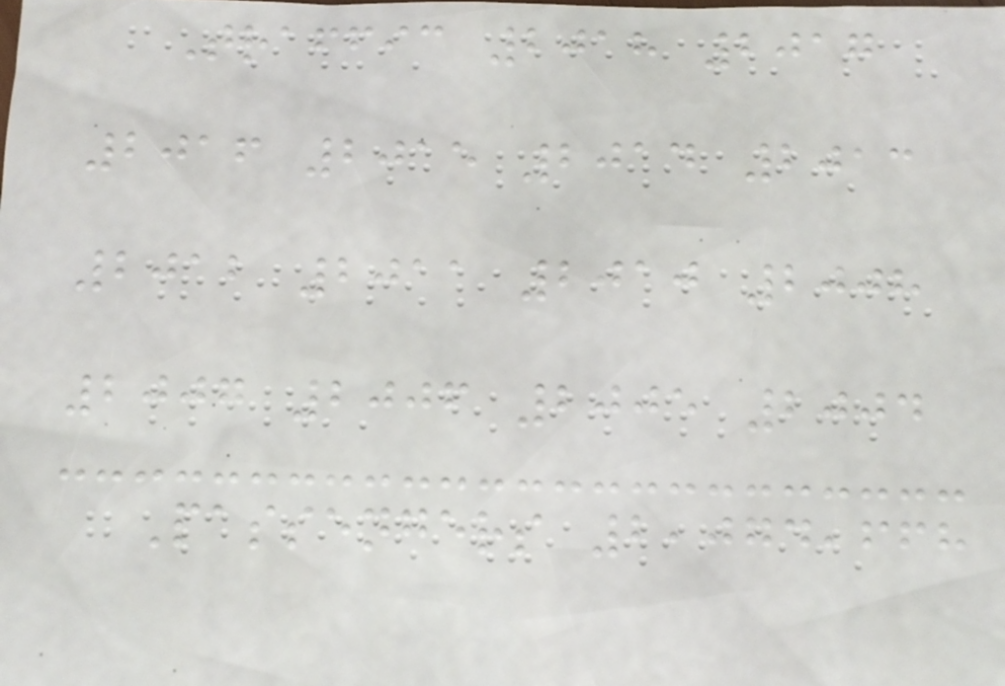Traffic 2018 2017
2016 2015 2014 2013
2012 2011 2010 2008
2007 2006 2005 2004
Passengers 2,074,668
